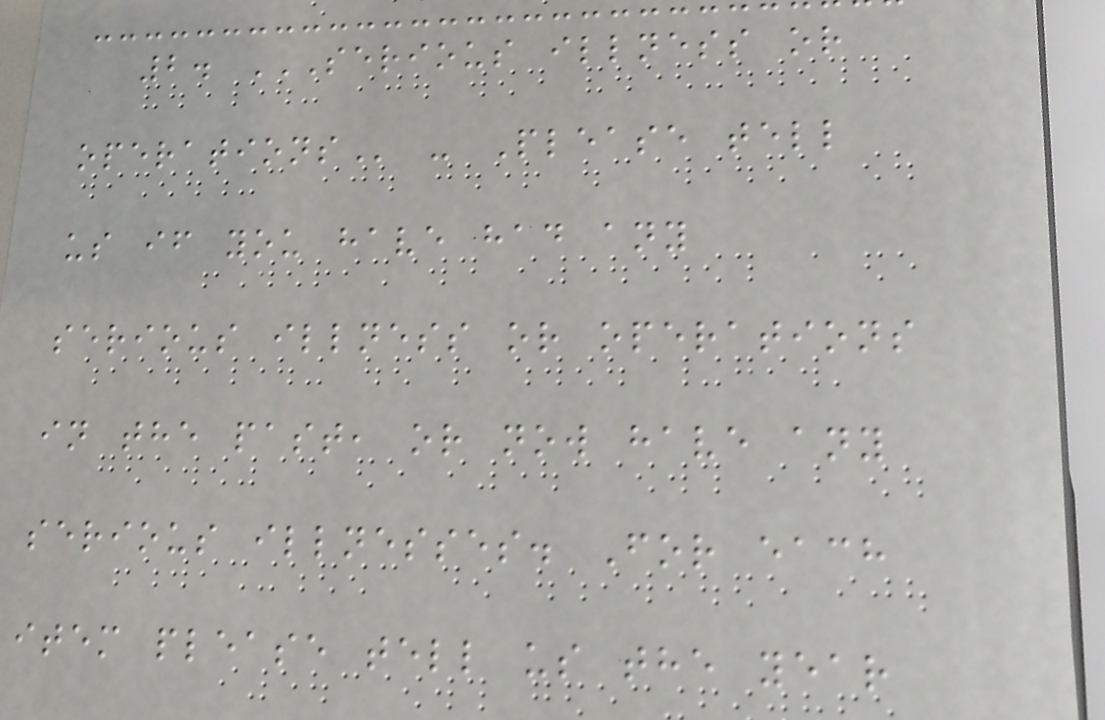2. SERIOUS ILLNESS OR
OPERATIONS - Please tell
us if you have had any
serious illness or operations
in the past, or now have any
serious illnesses. For each
item please tell us the year
